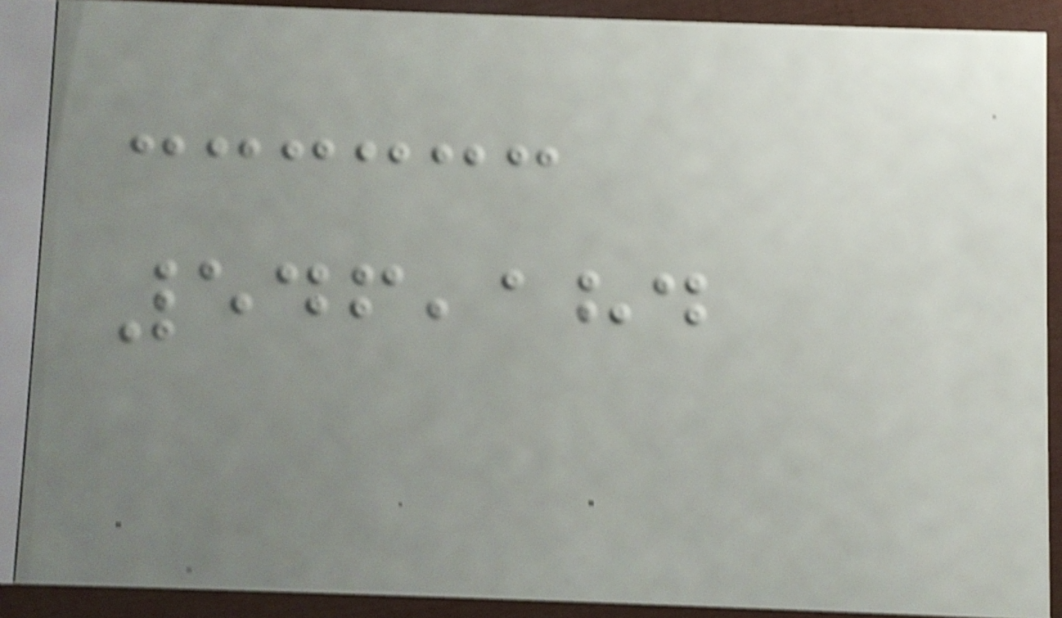546,184
